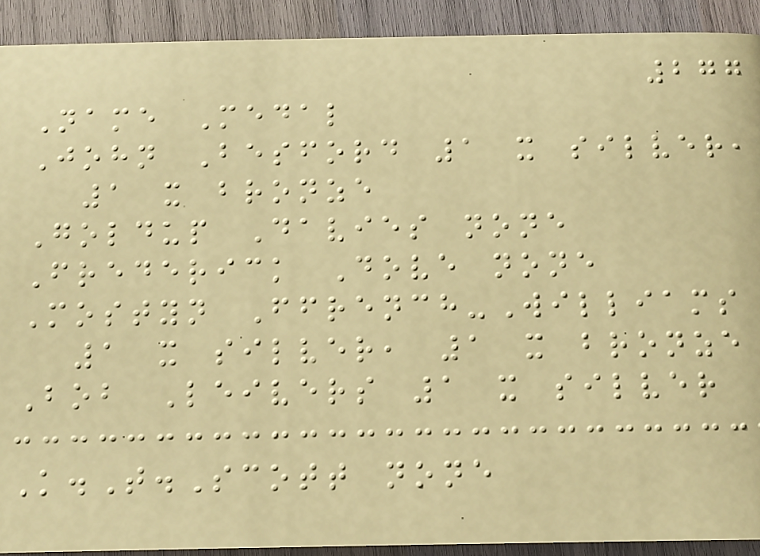277
Name Medal
John Besford 1 x silver,
1 x bronze
Goldup Davies none
Frederick Dove none
Mostyn Ffrench-Williams
1 x silver, 1 x bronze
Bob Leivers 1 x silver
K.T.Scott none
